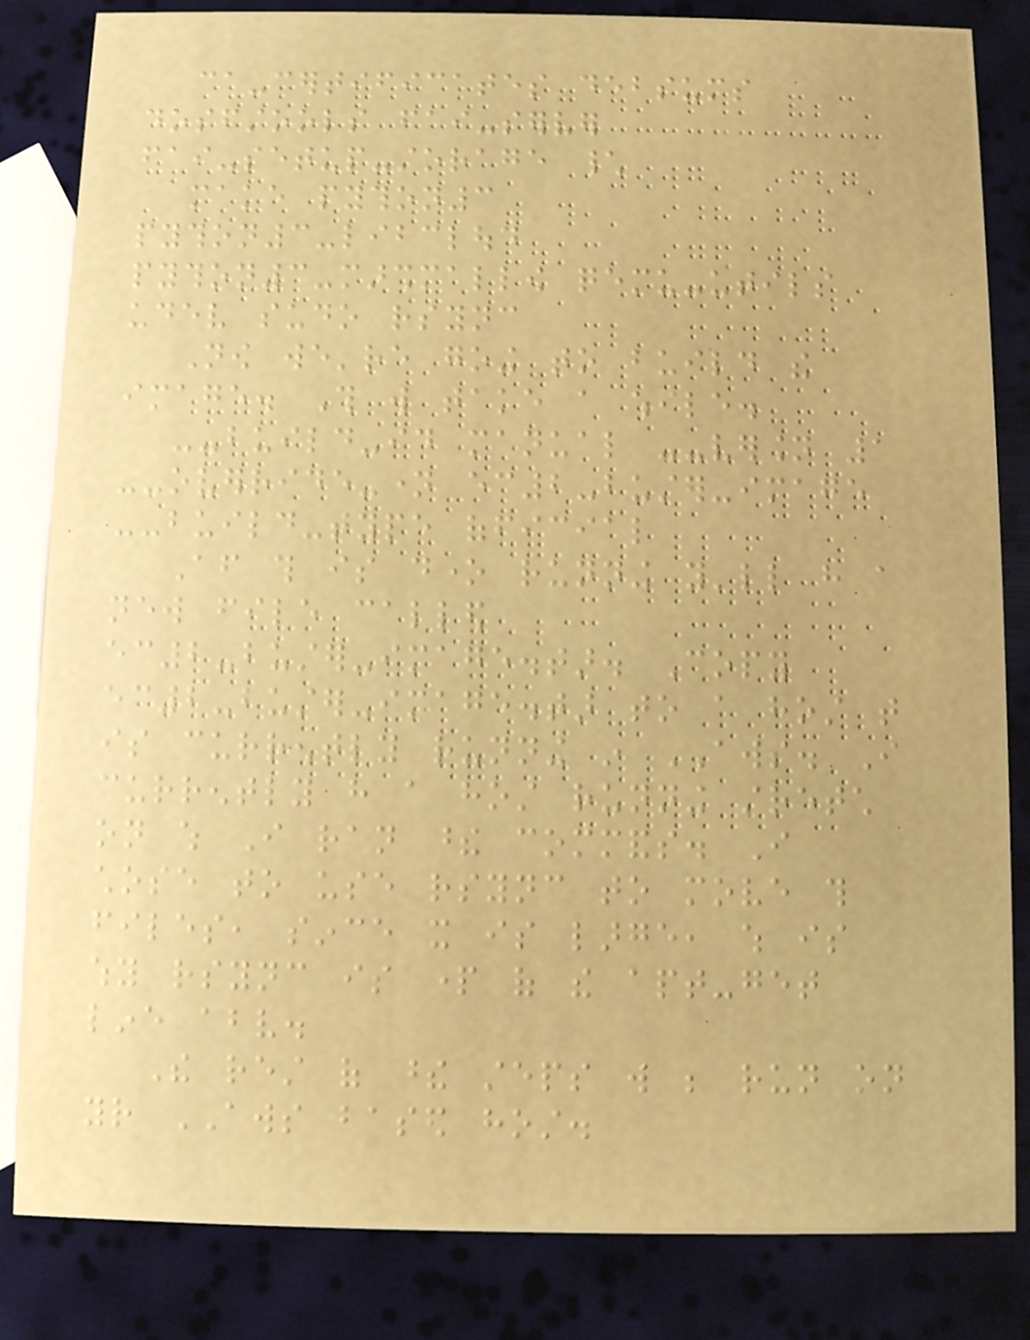ca-certificates debsums
dosfstools fai-server
fai-setup-storage \
make python3
python3-libcloud
python3-marshmallow qemu-utils
udev sudo rsync
Now we're going to build the
image. This will take a while.
--build-id manual --version 1
--override-name ec2-buster-image
--build-type official
After this is done running you'll have a
new file called
ec2-buster-image.tar. Copy
ec2-buster-image.tar to a host that
is currently running in AWS. I
currently have a host running stretch
on which I ran these commands. I
chose to use rsync to move this
files, since it is large, which is
why rsync is part of the apt-get
line above.
The rest of these steps will be run on
your AWS based host.
